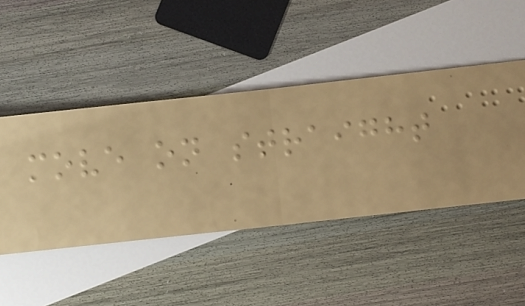move on straight
